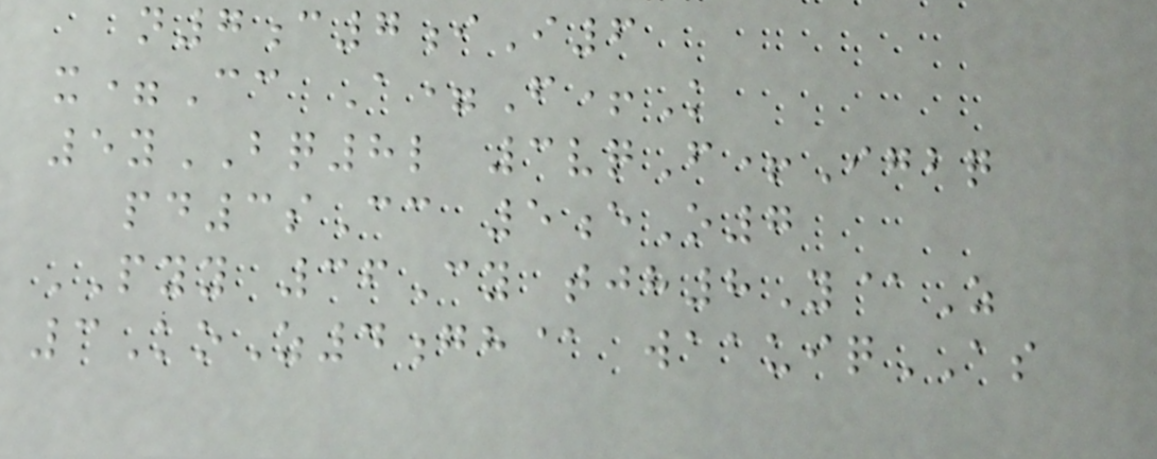n7c7iI6
x=Cc A=F+K
5yBQ8l 3vqF+Igbq
pd3sCc 5eO7
PYY 36Cy tjh8Y@Z
3KoZ4gh@ waauiqAS
